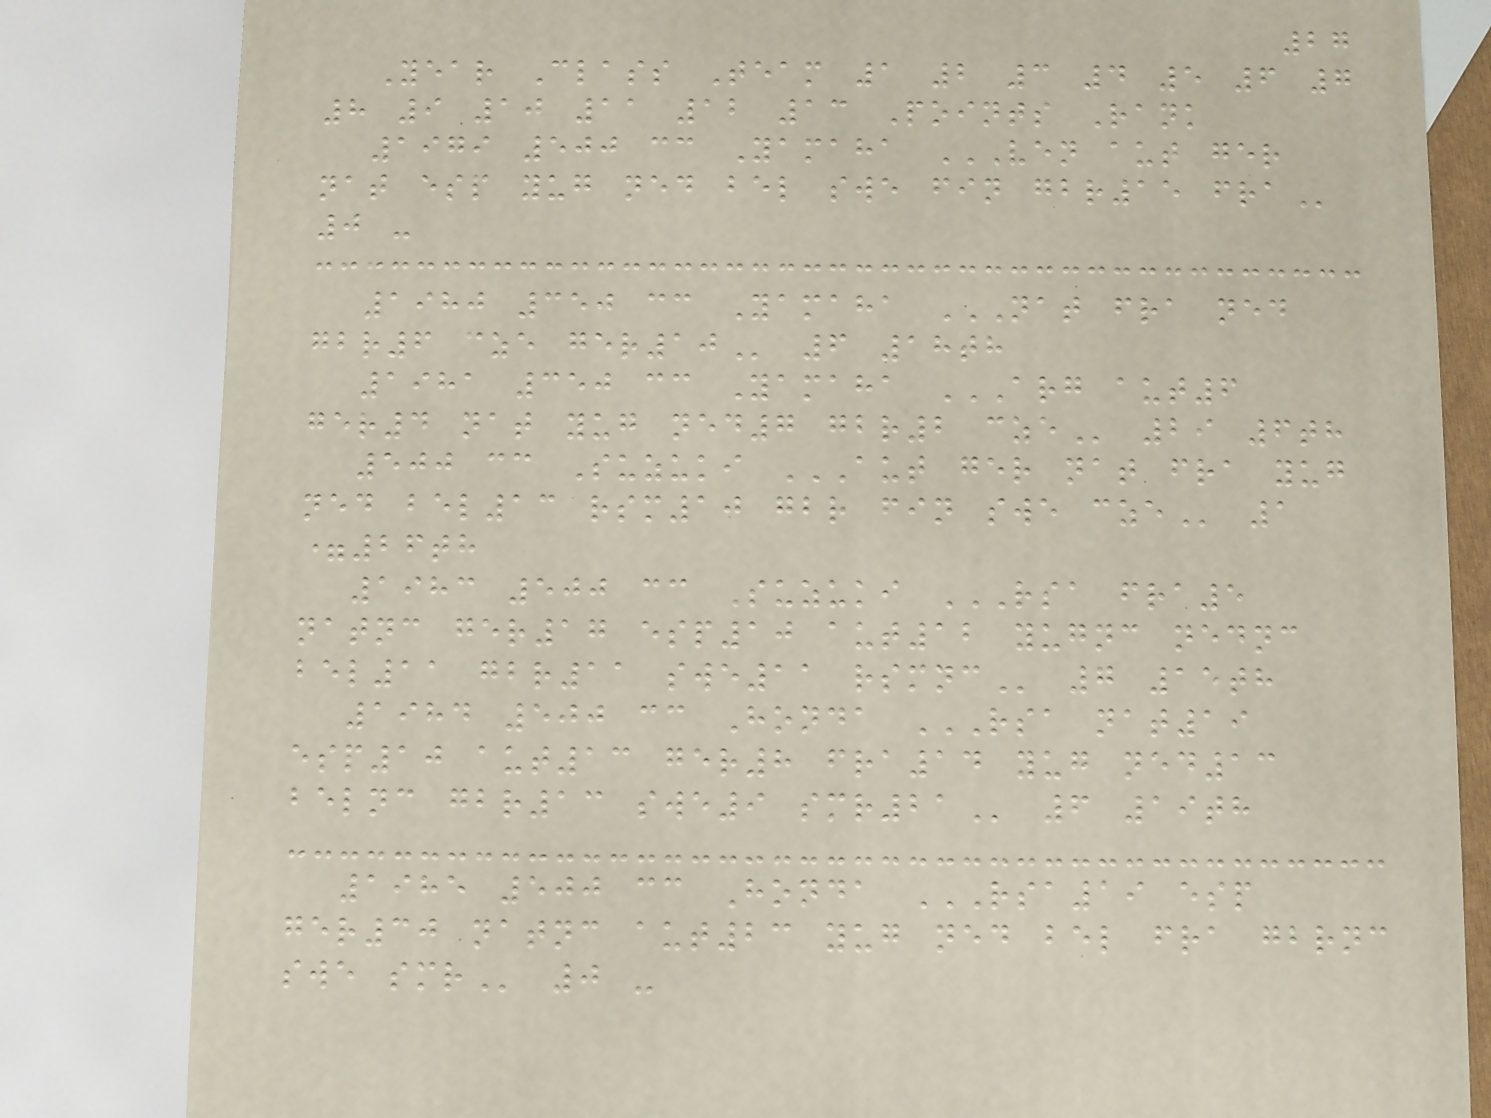27
Year Class Team 1 2 3 4 5 6 7
8 9 10 11 12 13 Points Rank
1979 500 cc Yamaha VEN AUT GER
NAT ESP YUG NED BEL SWE FIN GBR15 FRA
0 -
1980 350 cc Yamaha NAT FRA NED
GBR6 CZE GER10 6 18th
1981 350 cc Yamaha ARG AUT6
GER4 NAT YUG NED7 GBR2 CZE 29 6th
500 cc Suzuki AUT GER NAT FRA YUG
NED BEL13 RSM10 GBR FIN SWE CZE 1
=26th
1983 500 cc Suzuki RSA FRA5
NATNC GER17 ESP10 AUT12 YUGNC NEDNC
BEL11 GBR11 SWE11 RSMNC 7 15th
1984 500 cc Honda RSA NAT19
ESP10 AUT13 GER8 FRA14 YUG NED13
BELNC GBR13 SWE9 SMR21 6 19th
1985 500 cc Honda RSA19 ESP
GER30 NATNC AUT23 YUG NED BEL FRA GBRNC
SWE SMR 0 -
